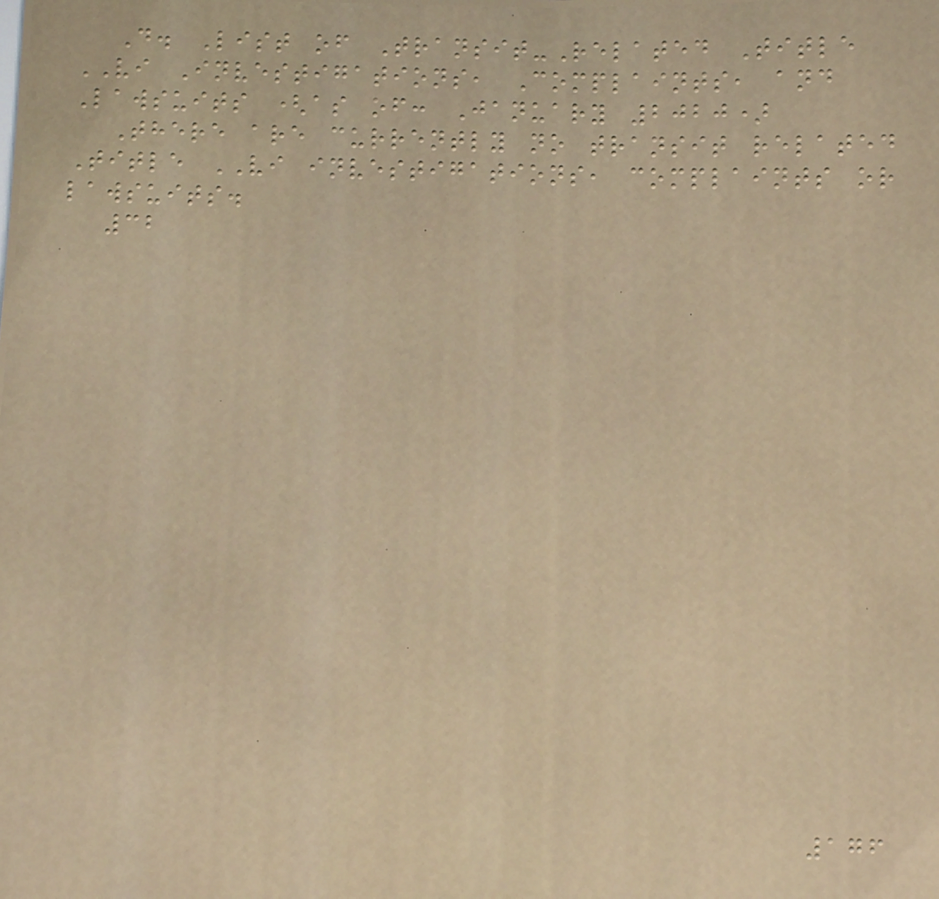D. List of Transit-Related Title
VI Investigations, Complaints, and
Lawsuits (as of: January 2020)
There are currently no transit related
Title VI investigations, complaints or
lawsuits.
32
176
